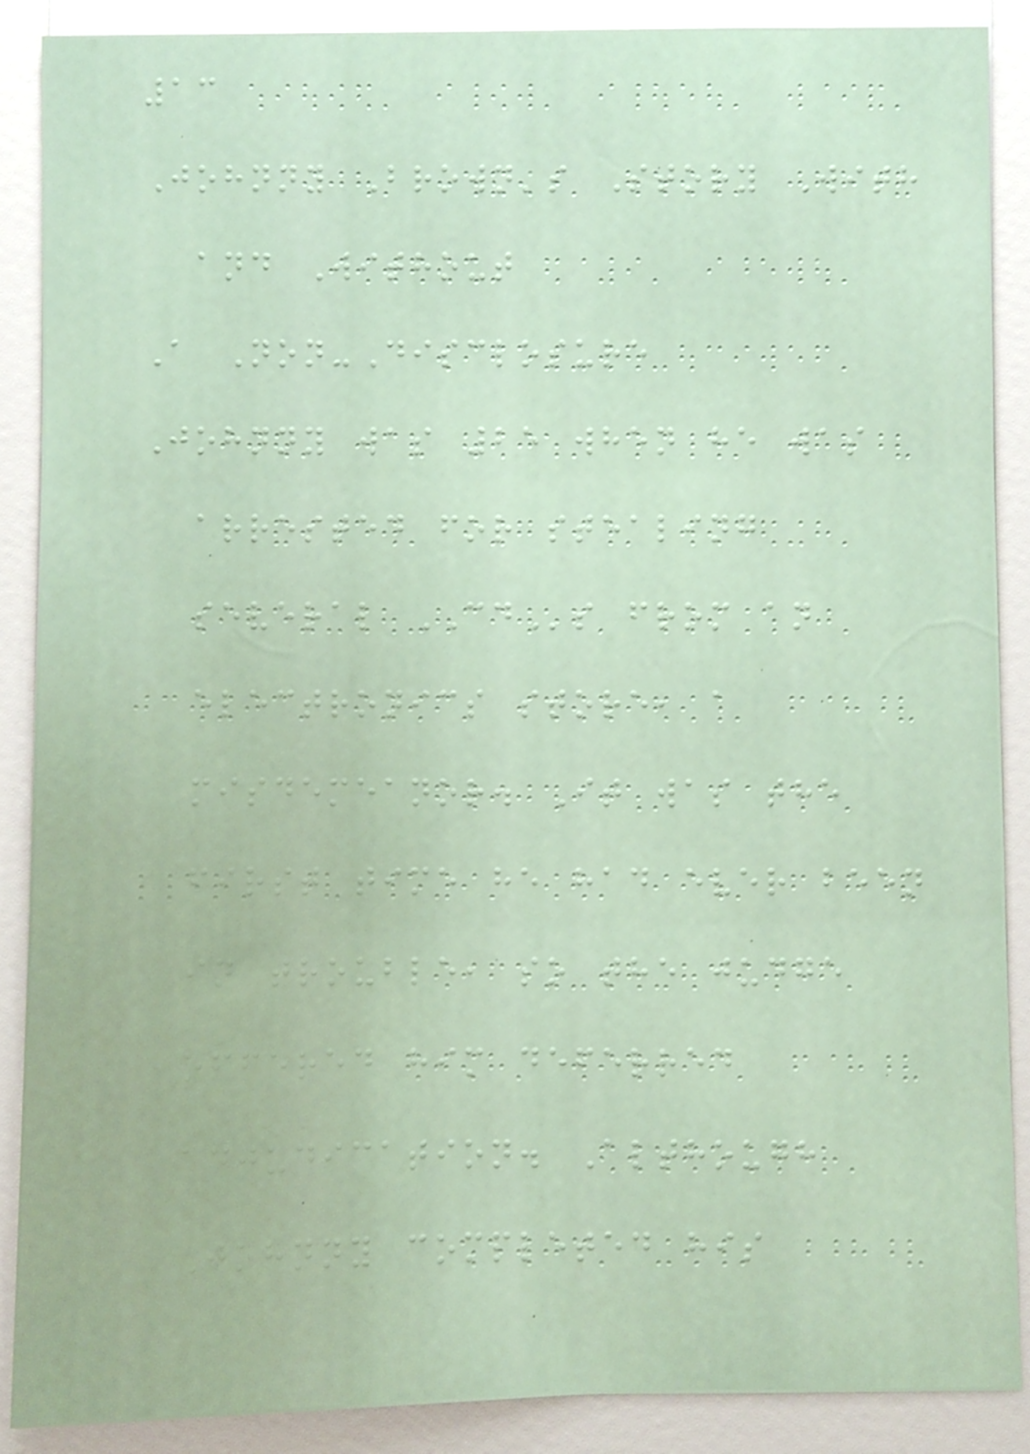13
Johnny Brown's Story With
and Without
A Non-Disclosure
Johnny was 25 when he was
arrested for stealing
several CDs from an
electronics store, a
misdemeanor. It was the
first time he had ever been
in trouble, so the judge
offered him deferred
adjudication. Although
Johnny completed his
